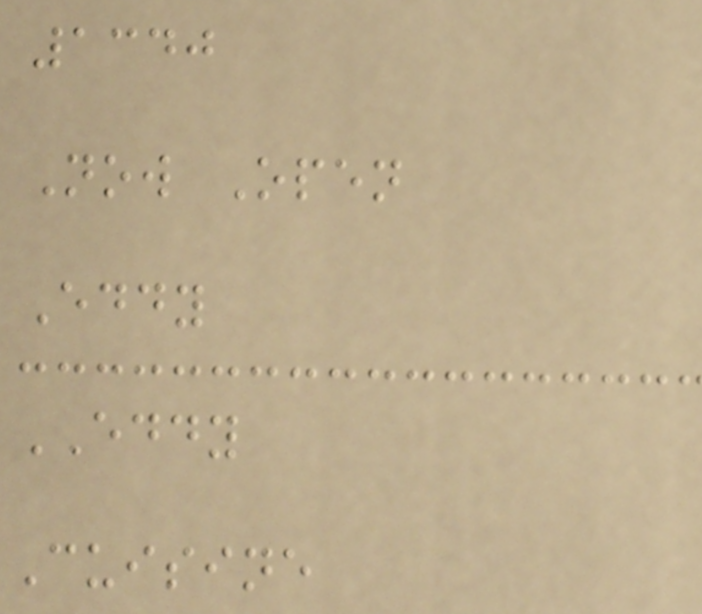1340
Now Open
Eddy
EDDY
Cuisine
